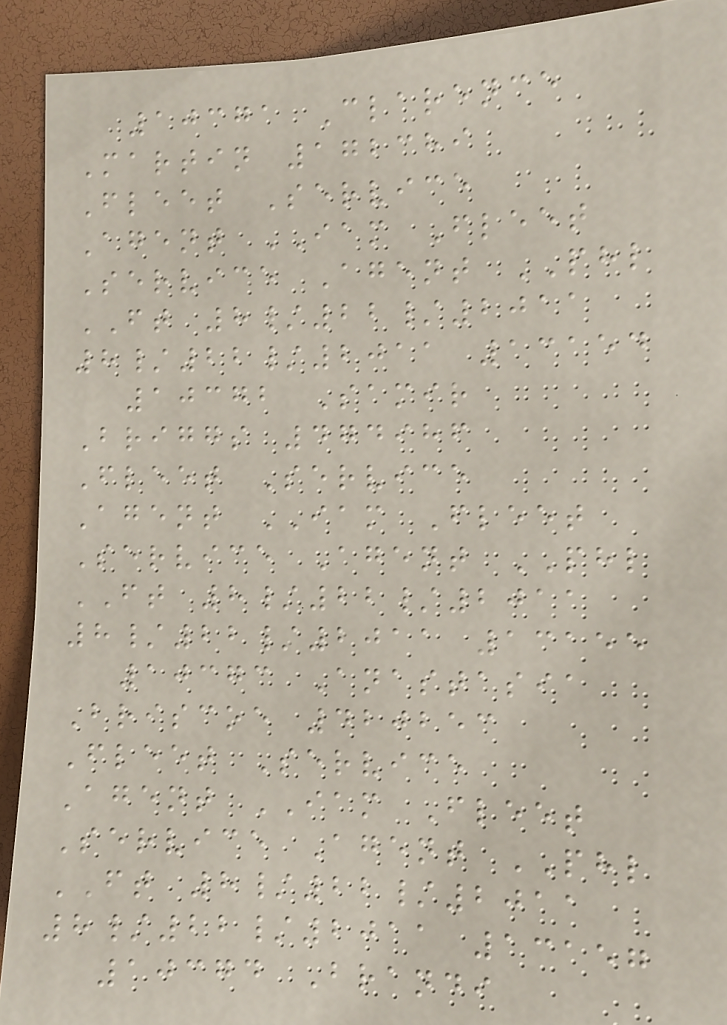10371 Clarence
Martin 172389
Fleet Service
Agent IAM Fleet
Service Agent PHL
FT 8/22/2011
8/22/2011 13154
10372 Samir
Briggs 474986
Fleet Service
Agent IAM Fleet
Service Agent PHL
FT 8/22/2011
8/22/2011 13155
10373 Anastasia
Briscoe 420253
Fleet Service
Agent IAM Fleet
Service Agent PHL
FT 8/22/2011
8/22/2011 13157
10374 Brandi
